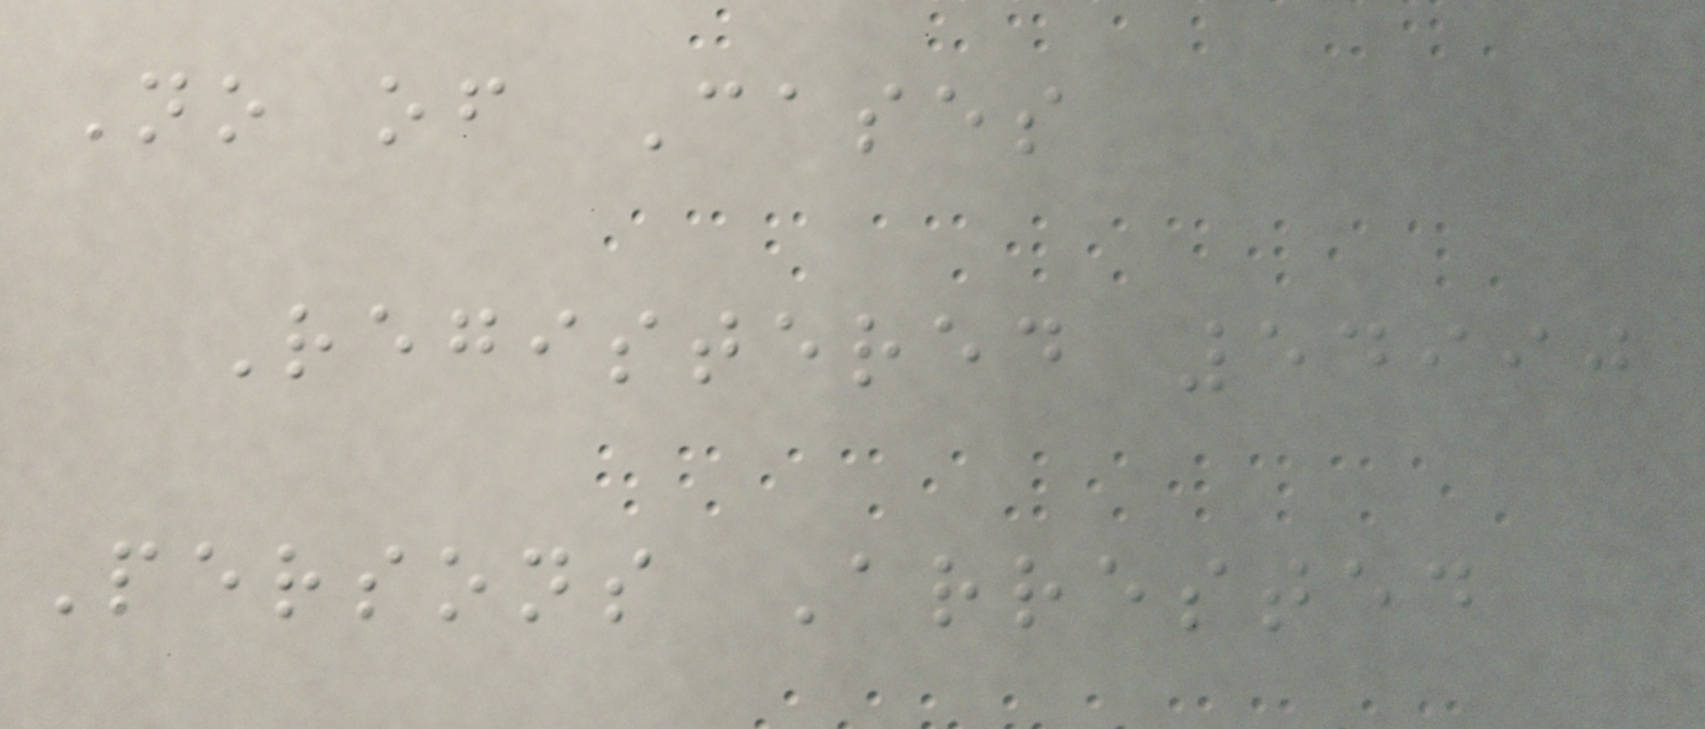No of Cases
Registered 54990
Persons Arrested
